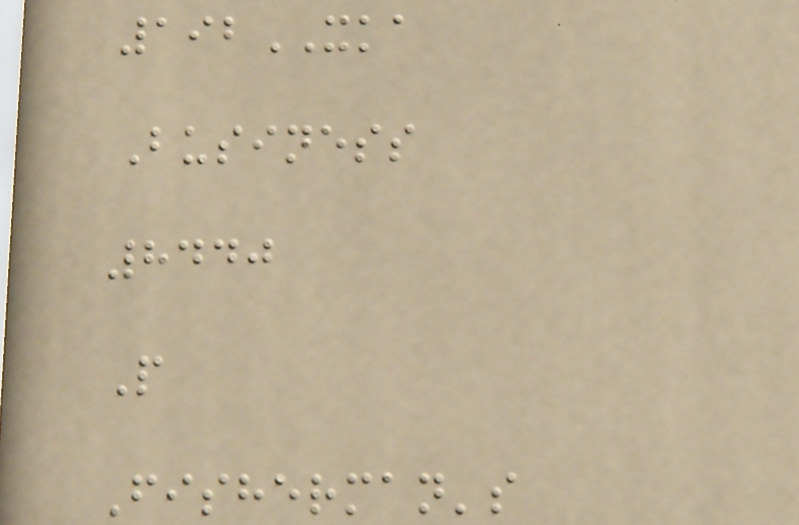192XKA
Business
8440
P
Fisherman's
